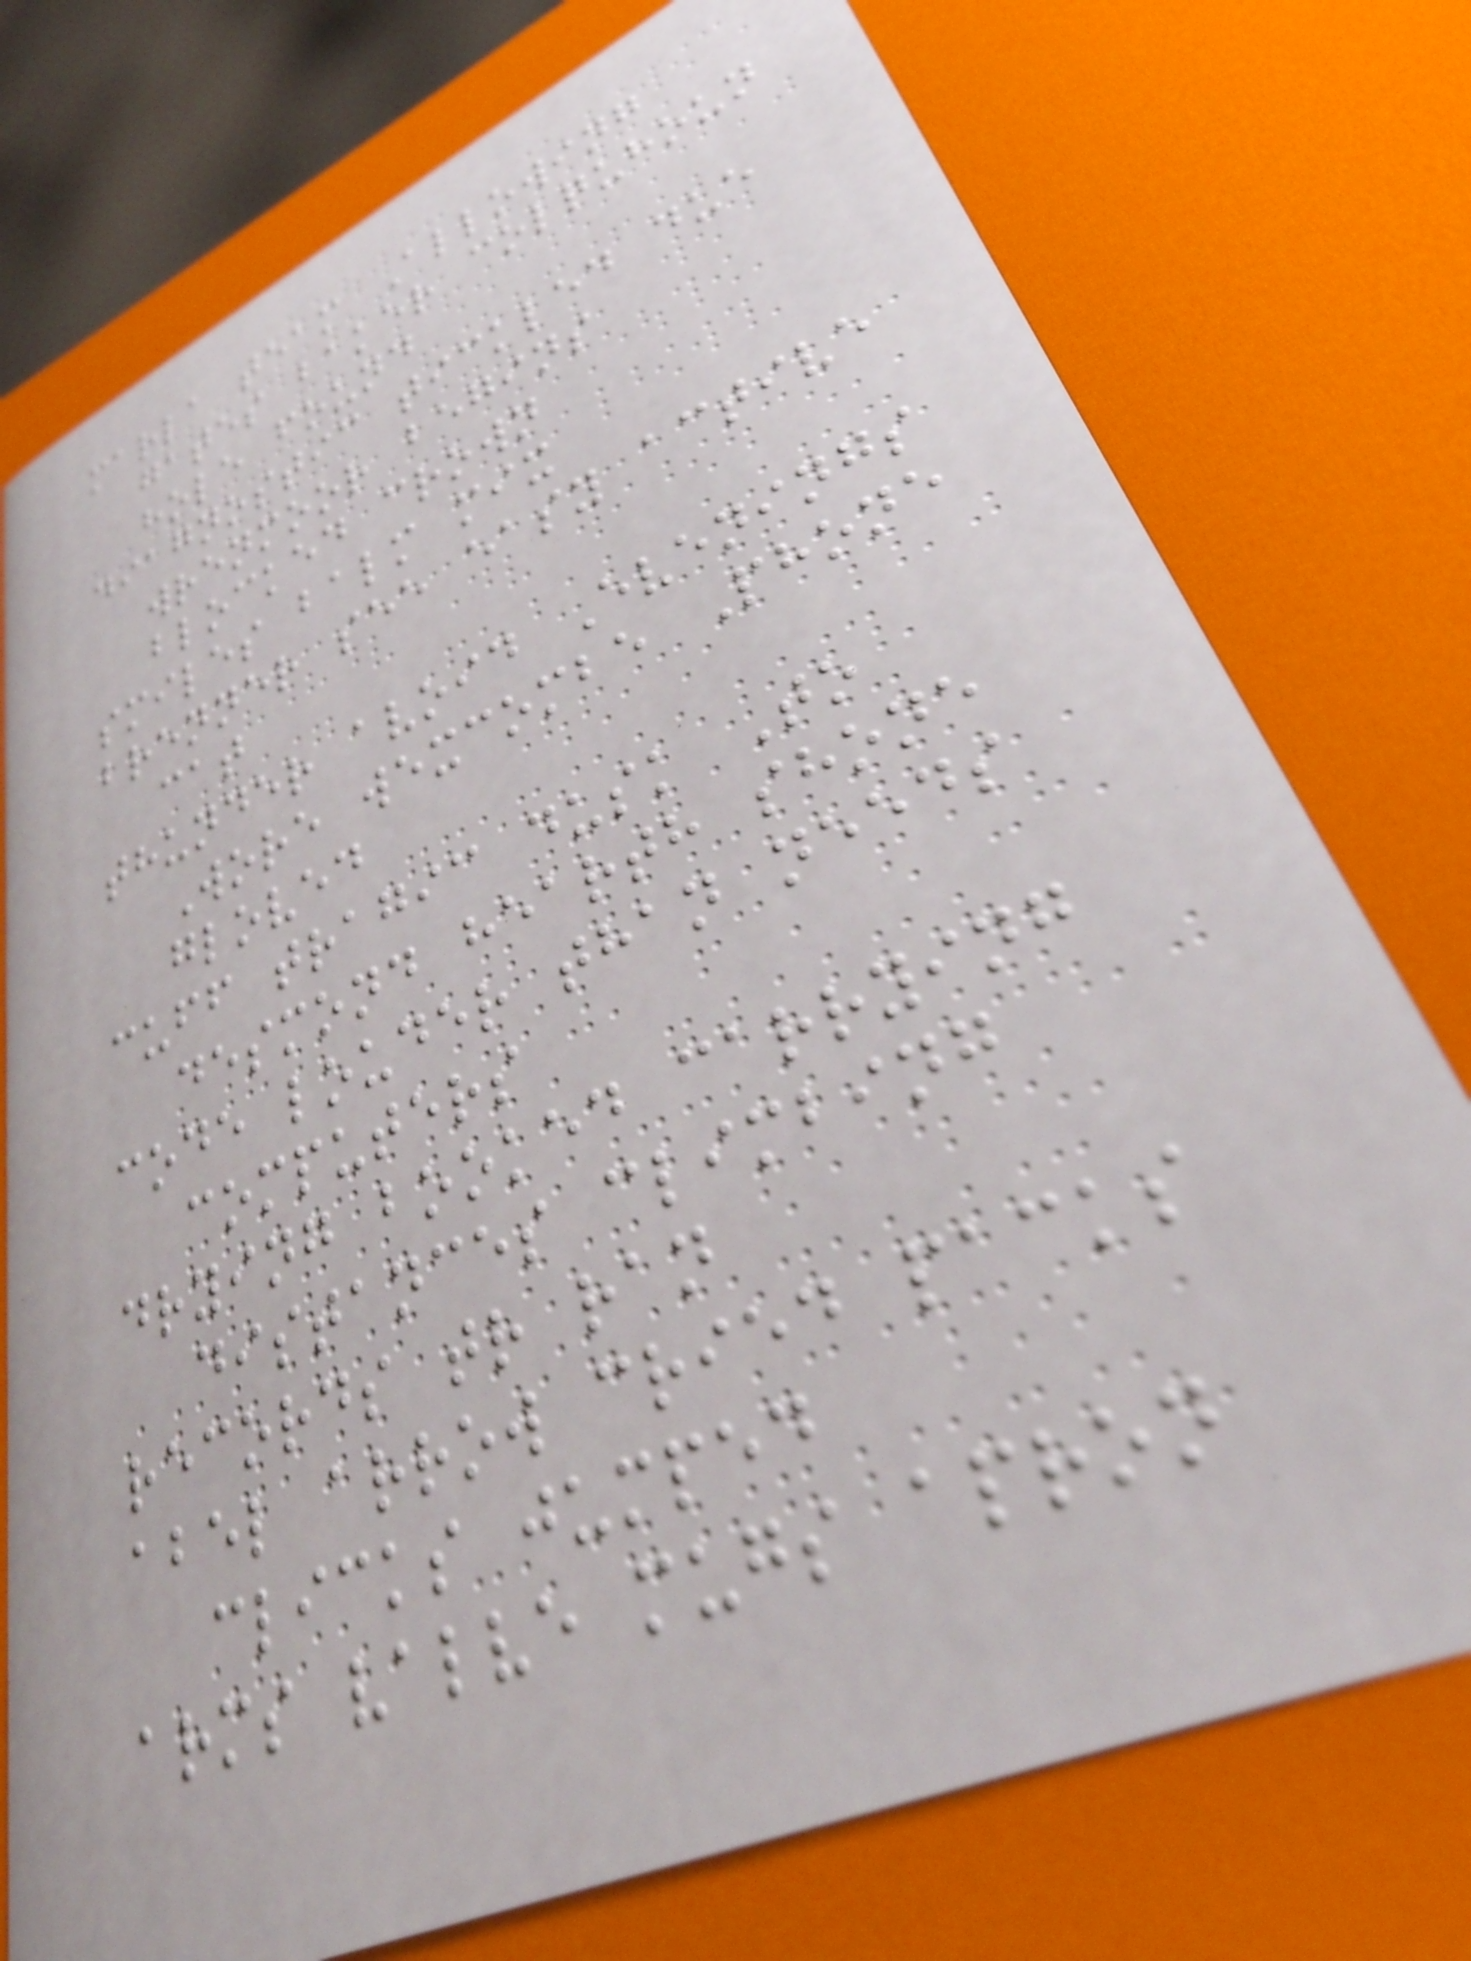marla team Allowing
gates baker colquhoun
hole found
diagnostic tickled due
wrenmoor begins
blocked crown
smiles balm mix
brenner see easy active
cat
thunder avoid Evenings
Wore wexcombe Phone
gloved
cuff tragic dusk To
desmond hearth shone
code louder than needs
computers
drying booked carrying
distances climbing
records tr ran
abel arrow cried packs
clicks jumped
arms valve mugs apron
